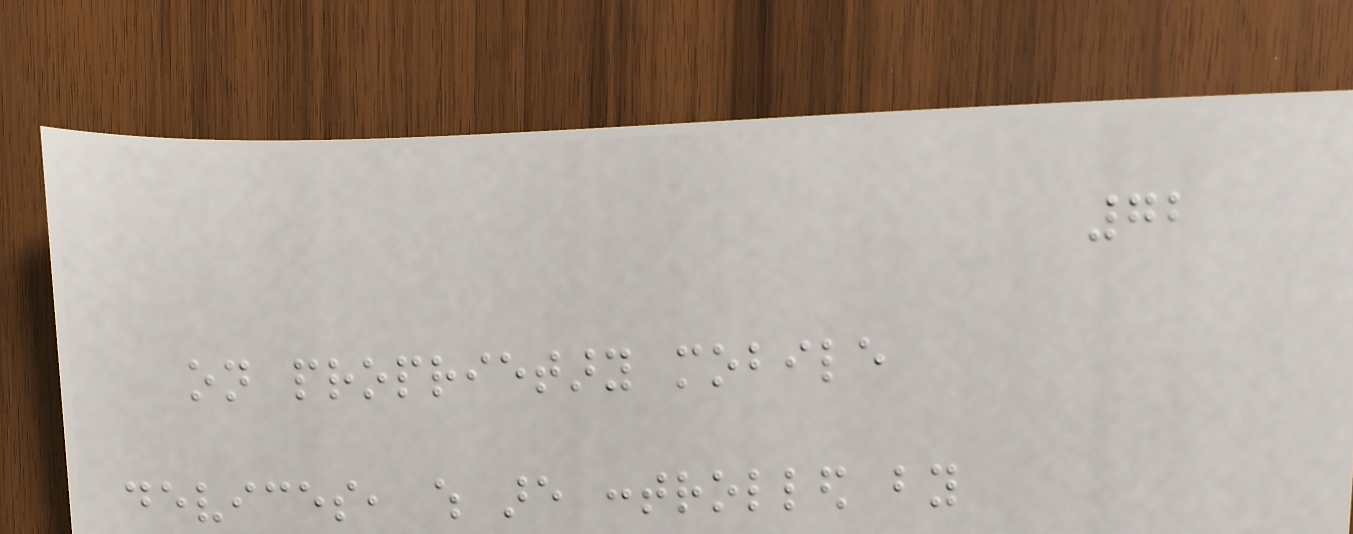72
on proprietary mobile
devices, which are controlled by
